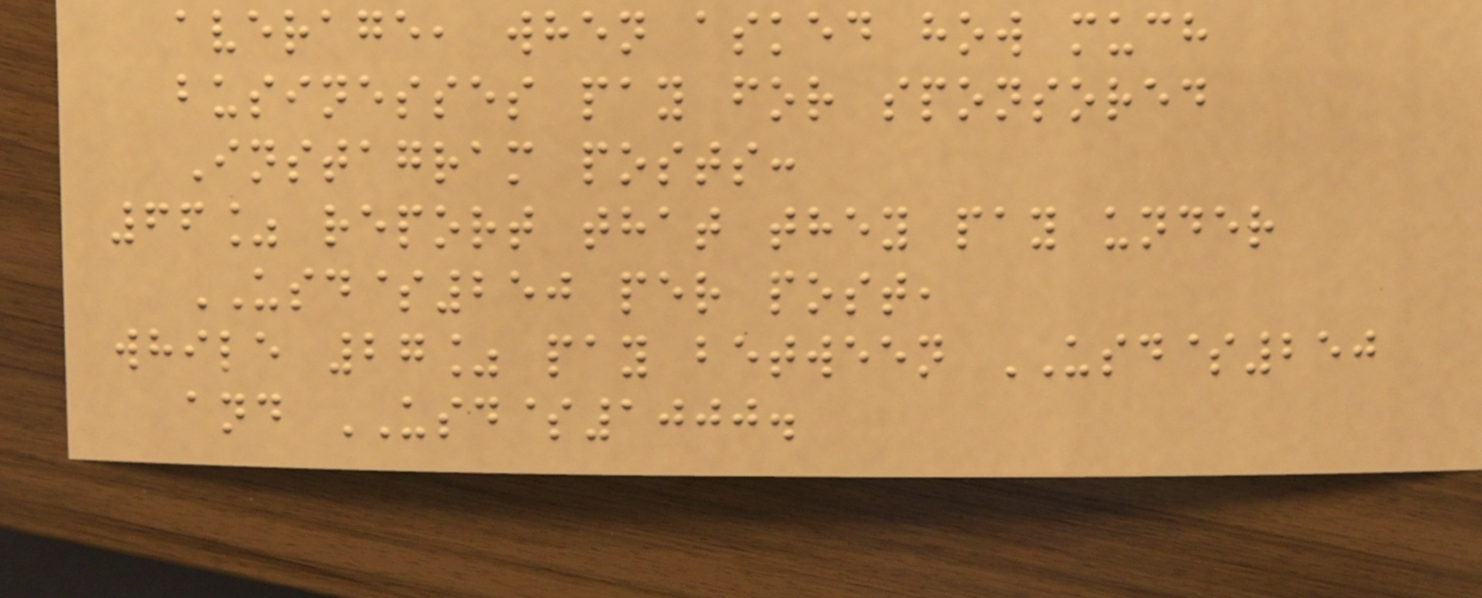average, when asked how much
businesses pay for sponsored
Instagram posts:
66% report that they pay under
USD$250 per post,
while 27% pay between USD$250
and USD$1000.
